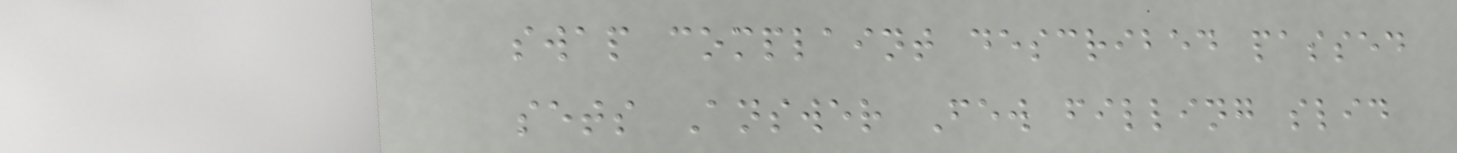swap complaint described passed
sets Answer Few filling slid
